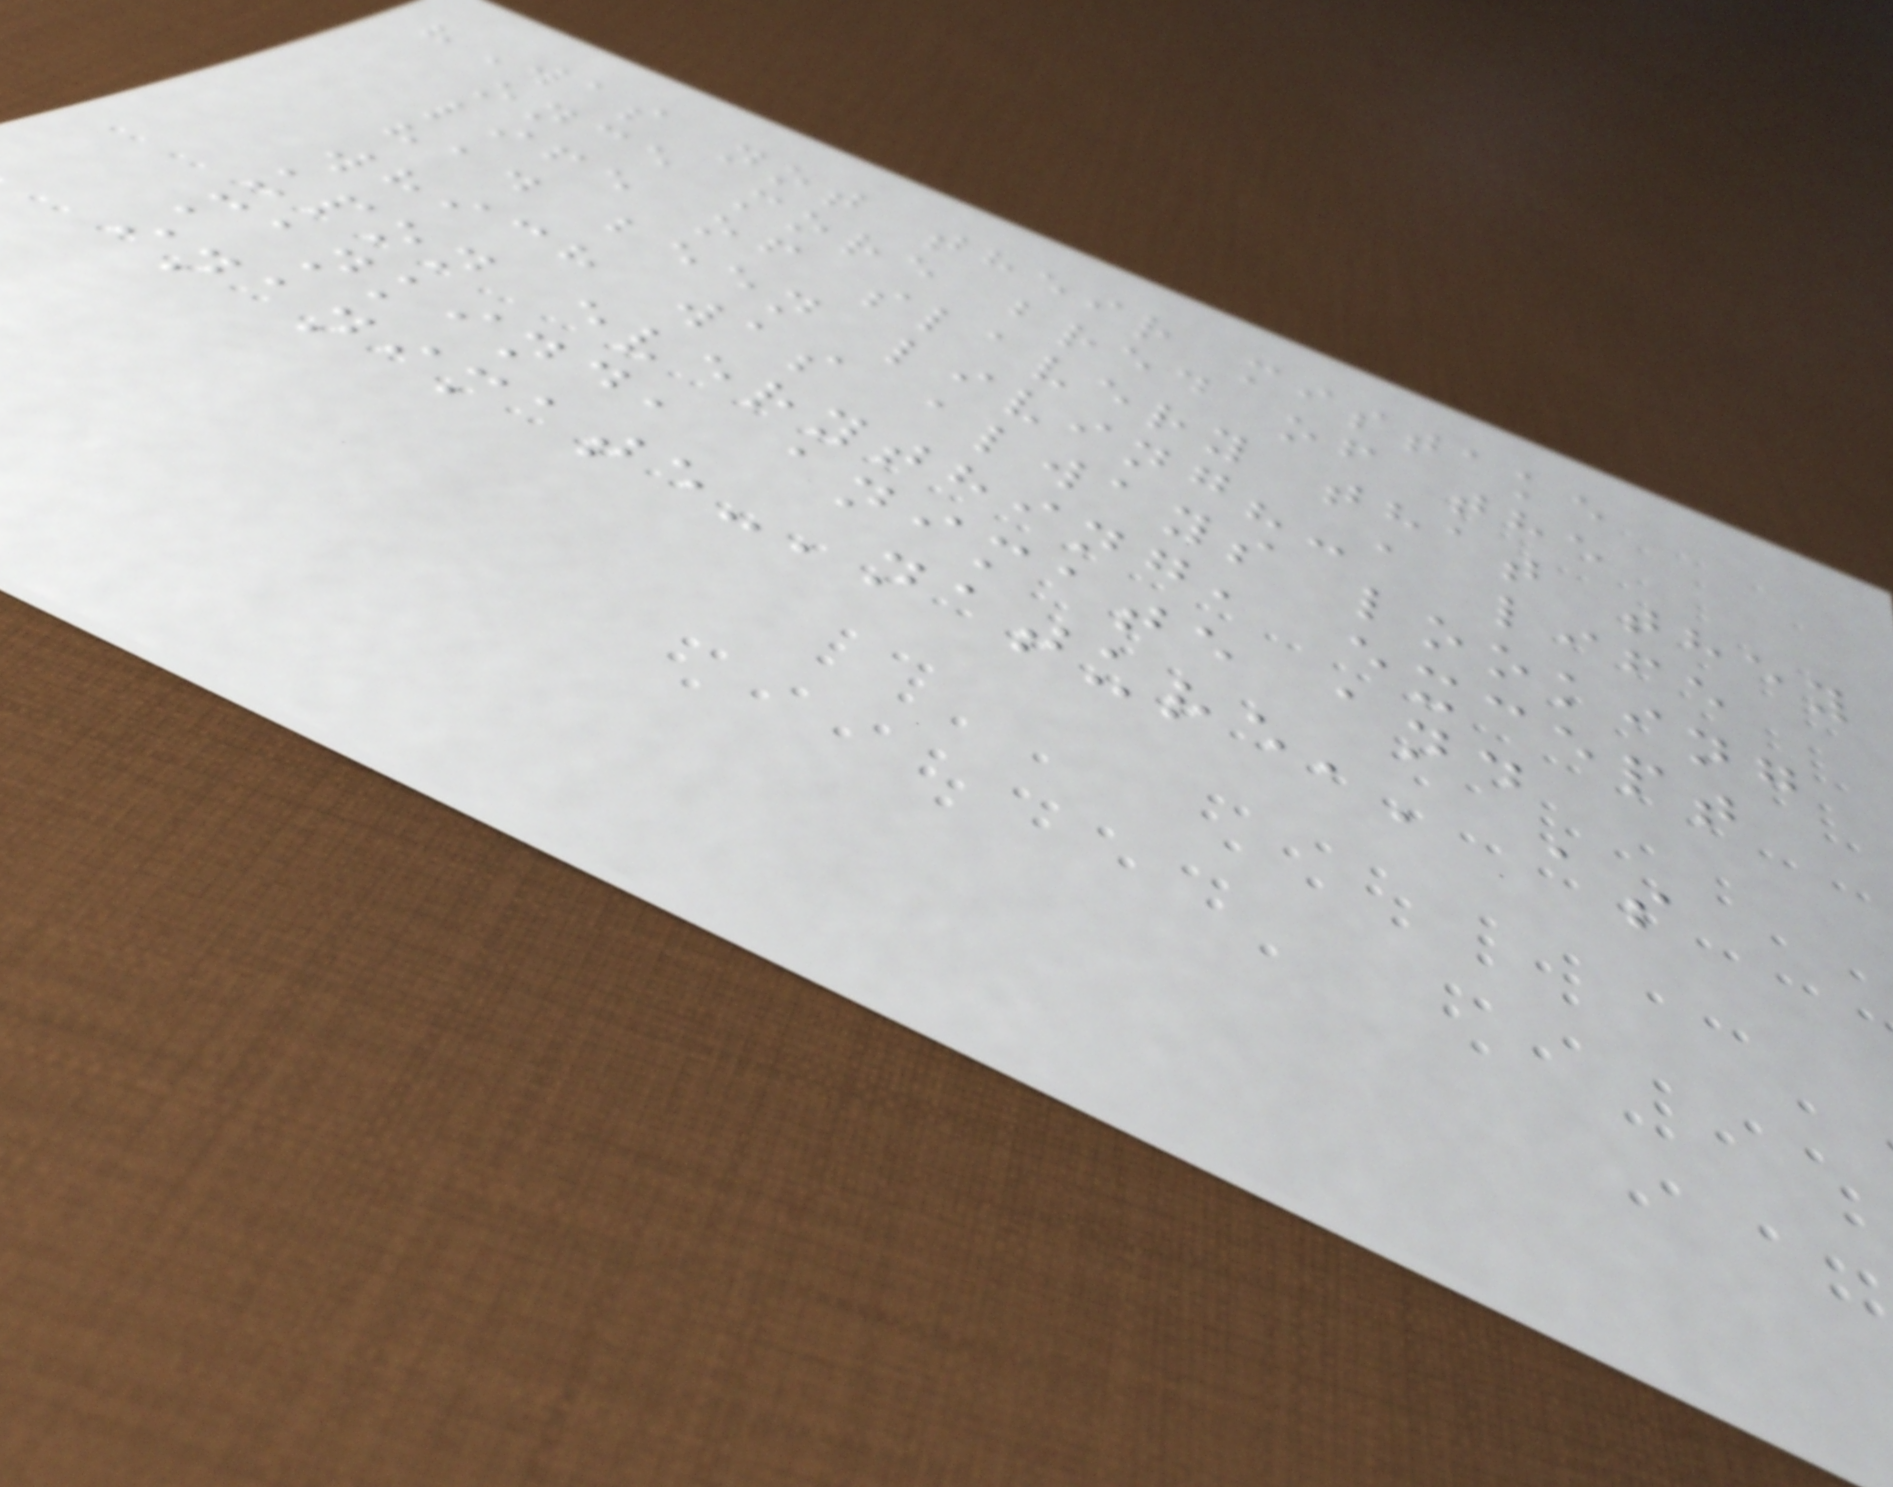"Was not their mistake
once more bred of the
life of slavery that they
had been living?-a life
which was always looking
upon everything, except
mankind, animate and
inanimate-'nature,' as
